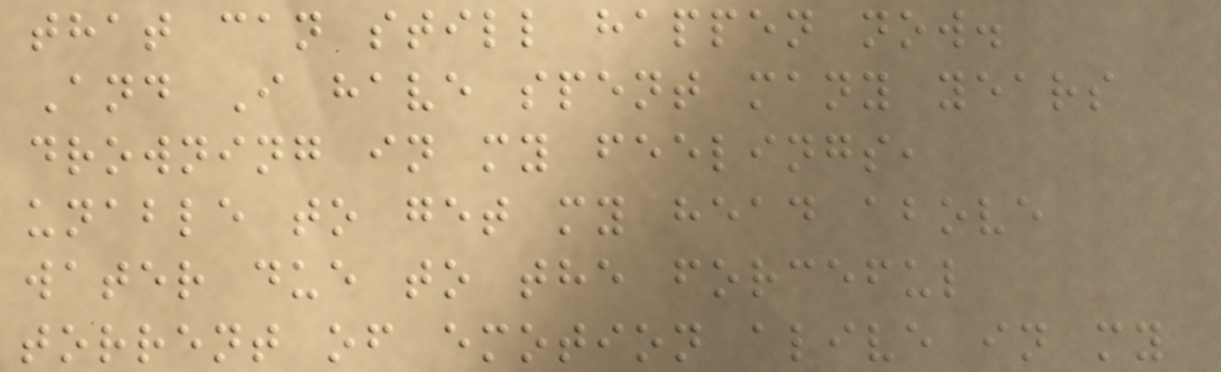that can still happen now.
And I have spent many years
drowning in my feelings,
unable to get my head above
water due to the forceful
torrent of emotion alive in my
